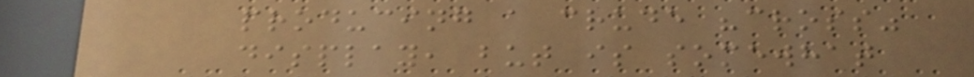producing a crude "cross"
display, but is somewhat
